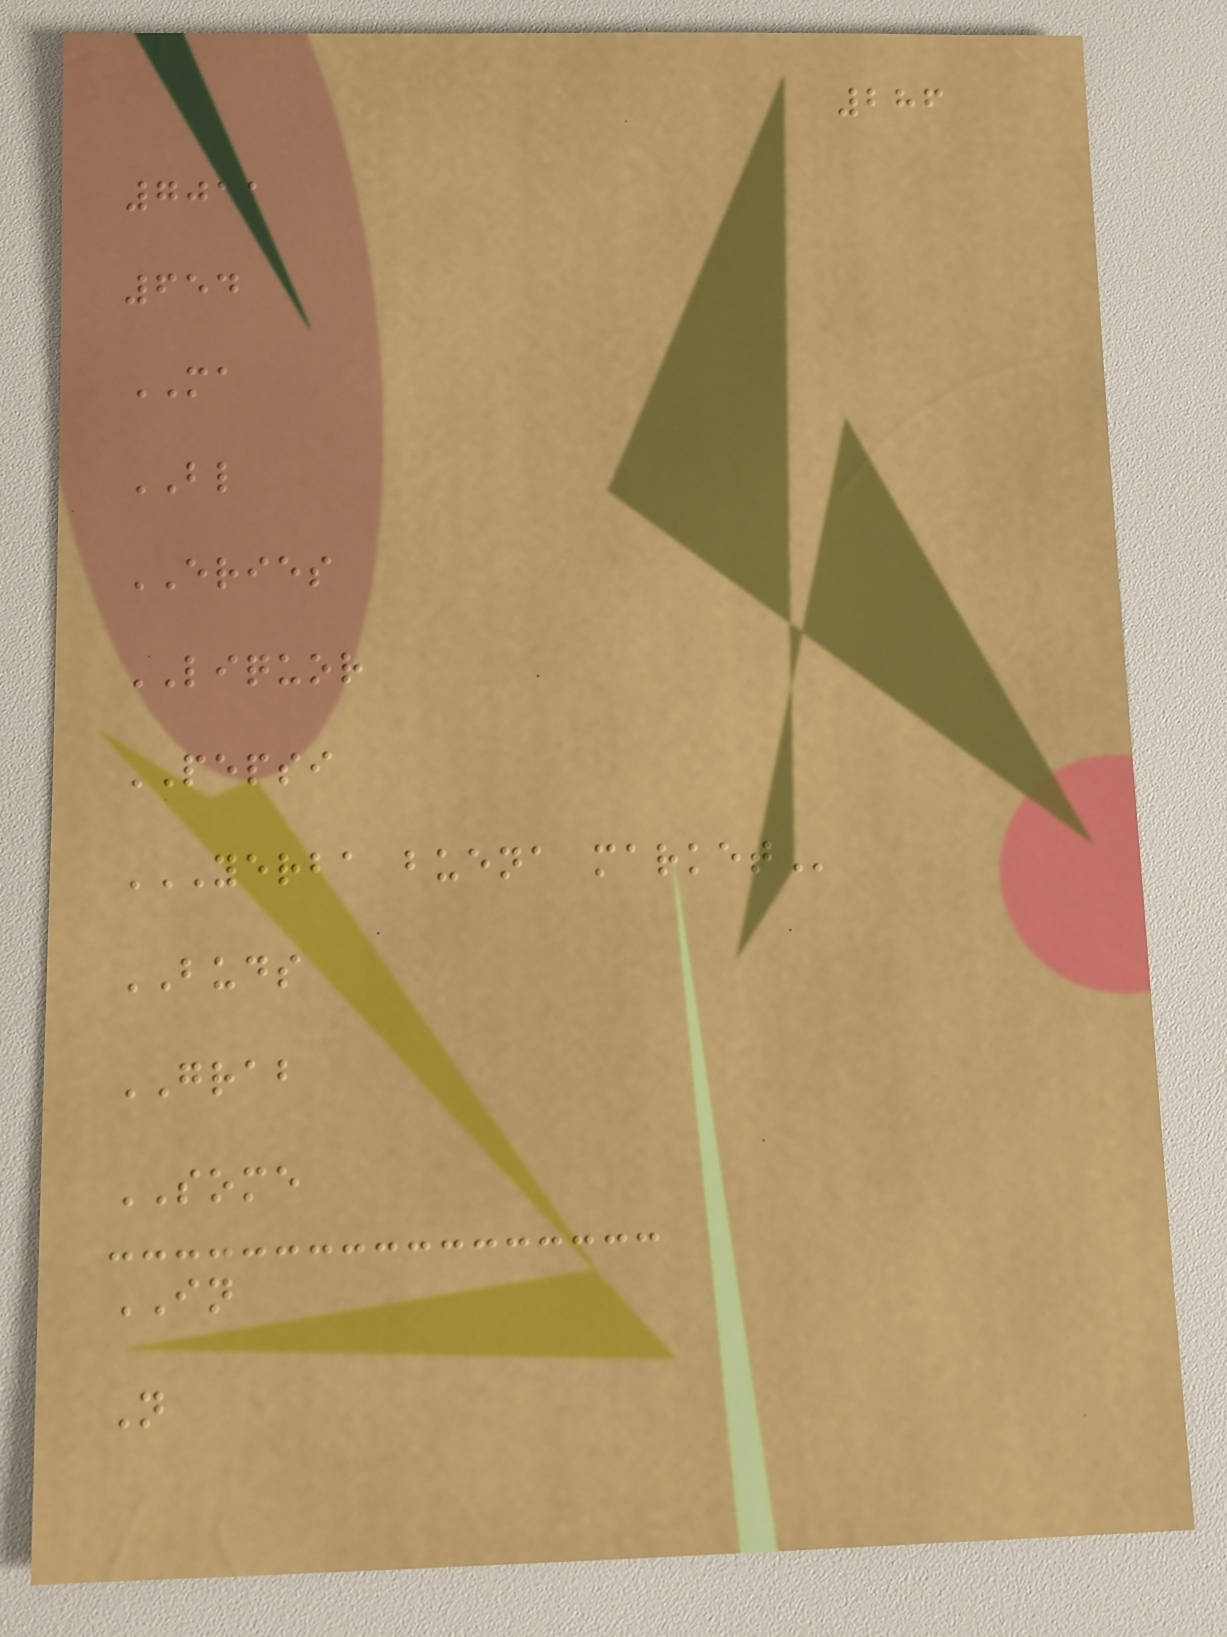286
7011
654
MA
BL
ERIES
LIQUOR
PEPSI
YERBA BUENA MARKET
BUDS
GRAB
SOME
IN
N
